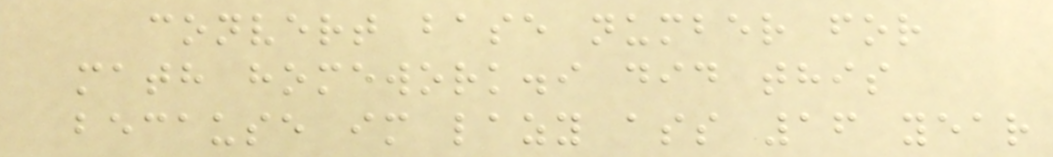convert base number for
math homework.i did this
because im lazy ass 16 year
